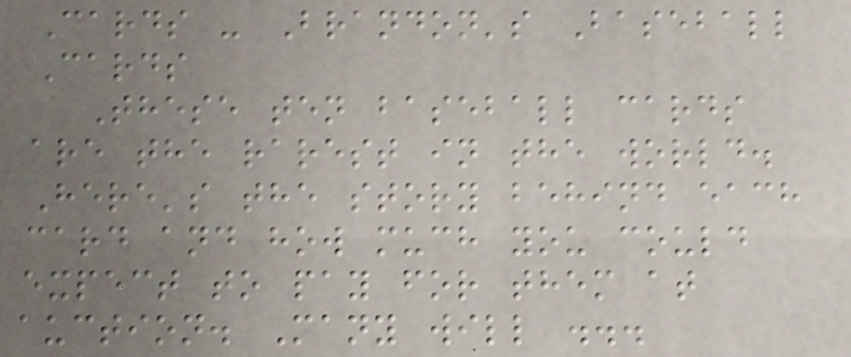Cards - Brandon's Baseball
Cards
These ten baseball cards
are the rarest in the world.
Here's the story behind each
card and how much you could
expect to pay for them at
auction. Many will ...
